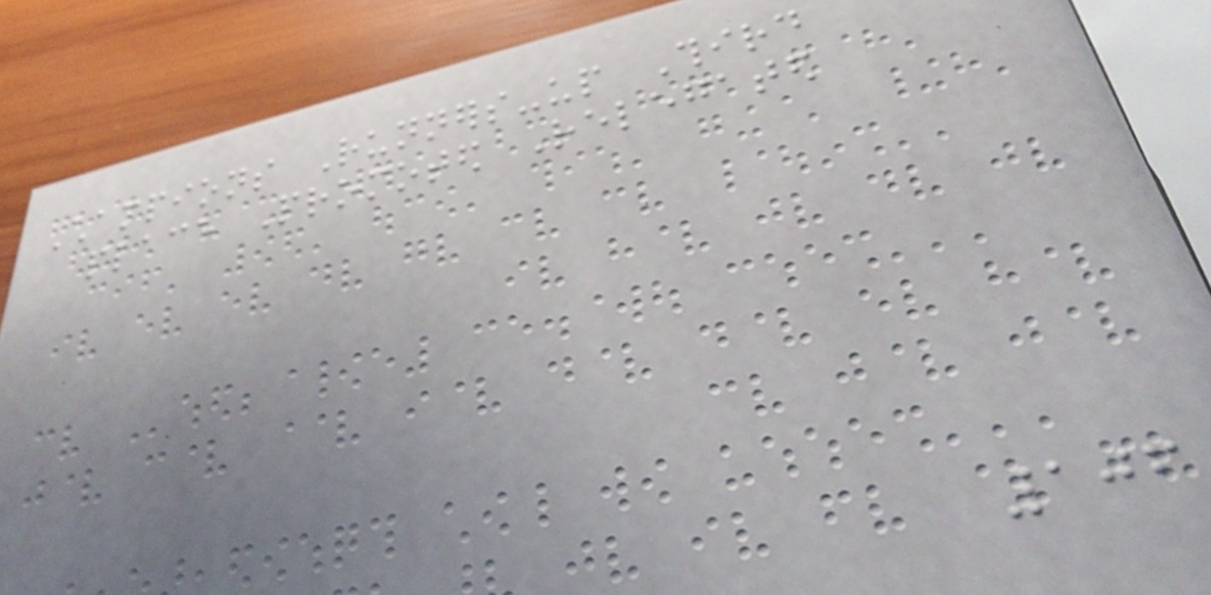Champions Runners-up Third
place Promoted Relegated
106
